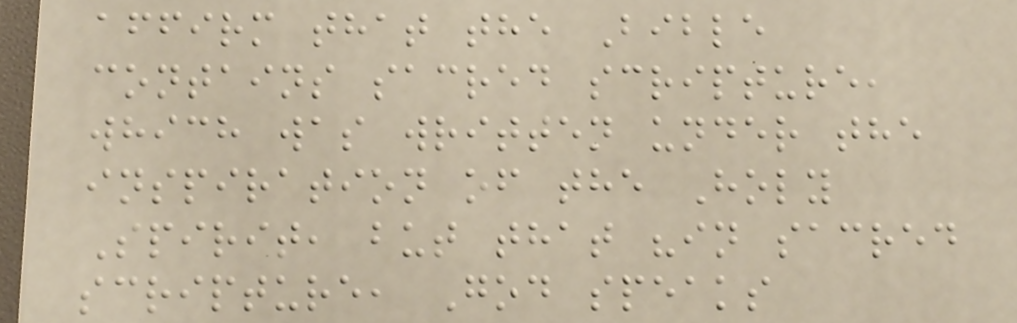affirm that the Bible
contains sacred scripture,
which was written under the
inspiration of the Holy
Spirit, but that "in sacred
scripture, God speaks
